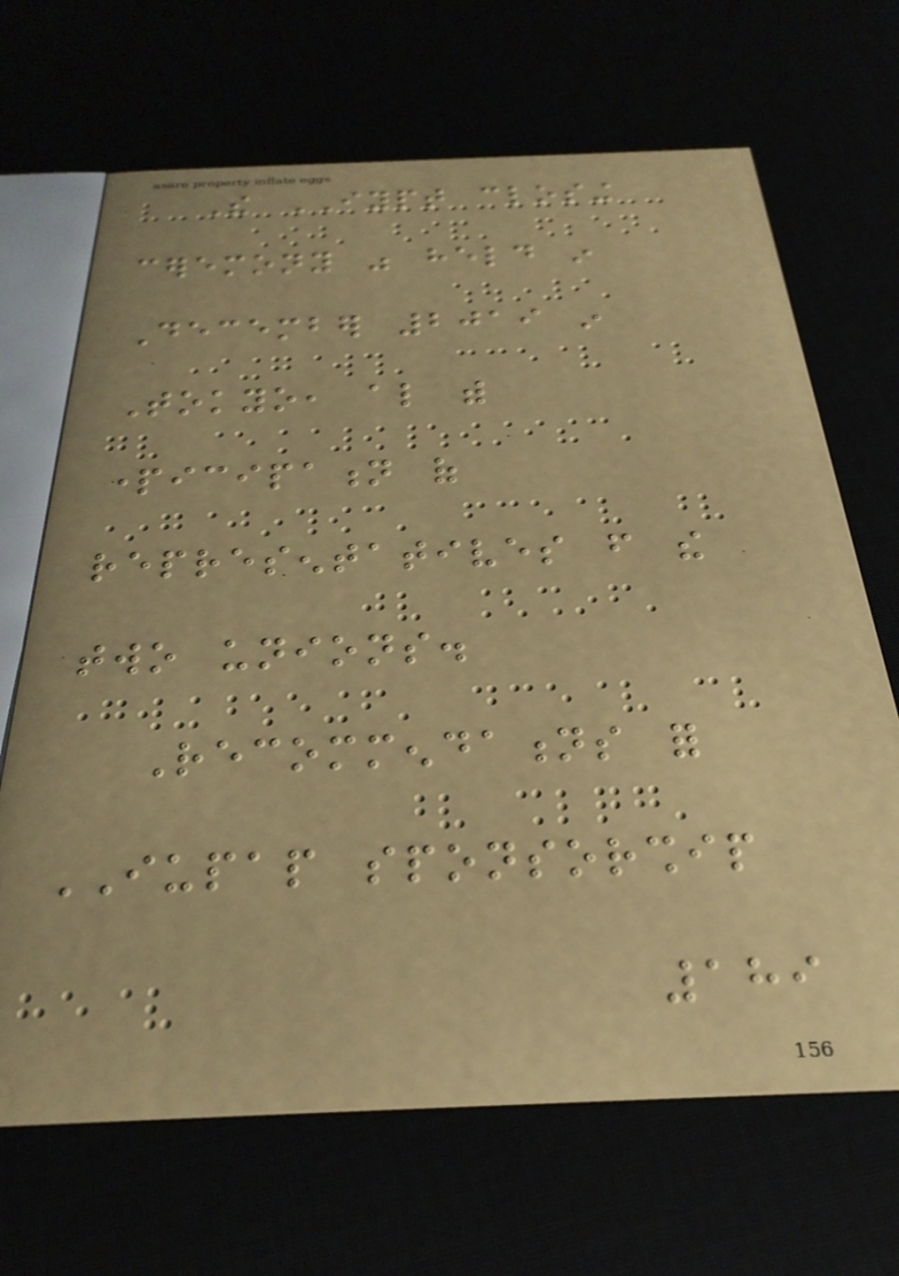The IYPT closing
ceremony was held in
December 2019 in
Tokyo, also with
participation of
representatives from the
two unions.
Recommendations for
IUPAP sponsorship
189
